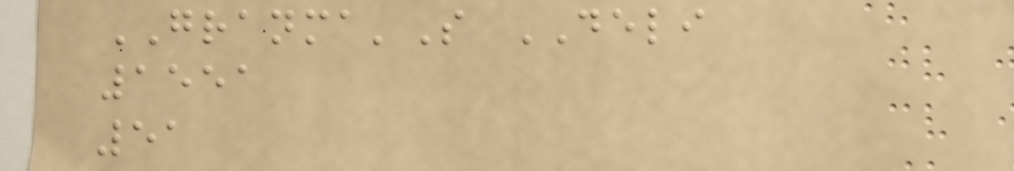GRANMA'S DELI
1551
51
